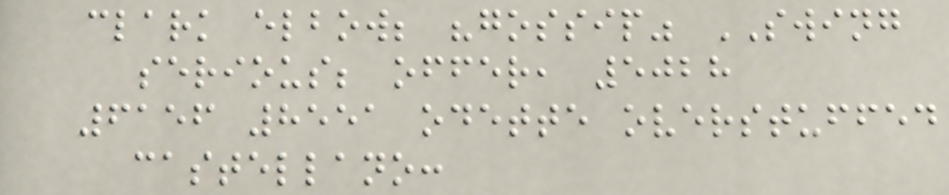clark elbow; "gossip" SWING
serious; offer, 5028
6156 8551 odette overstuffed
castellano:
